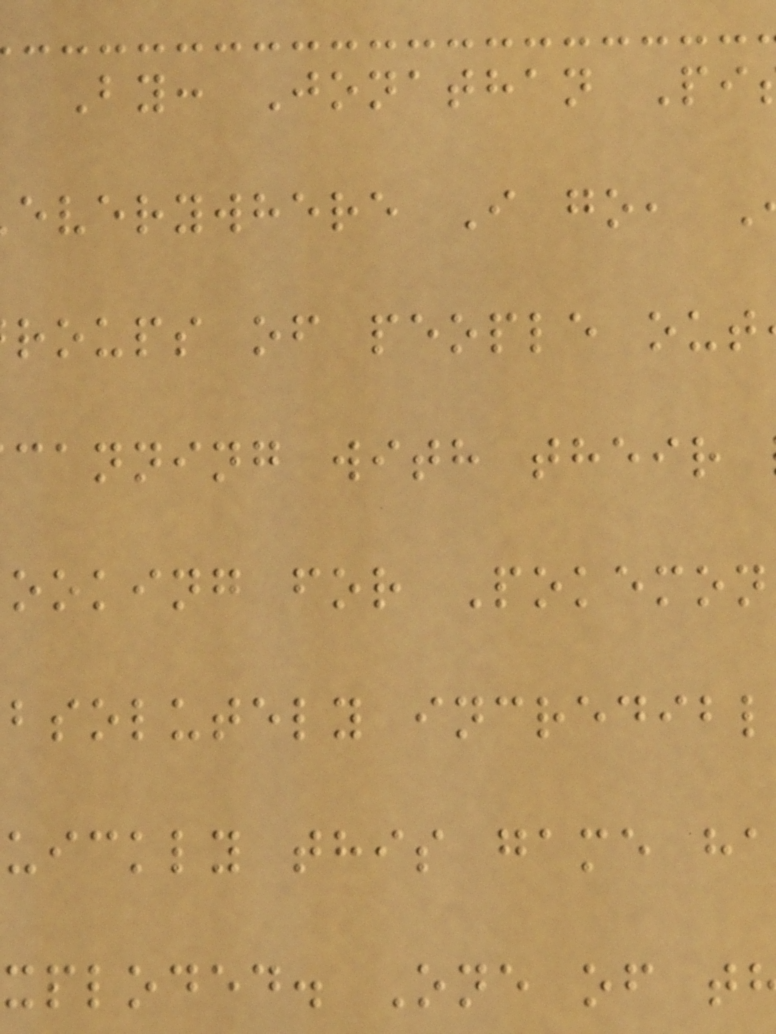By: Jonathan Pi
everywhere I go,
roups of people out
canning with their
ooking for Pokemon
bsolutely incredibl
uickly this game ha
xploded. One of t
